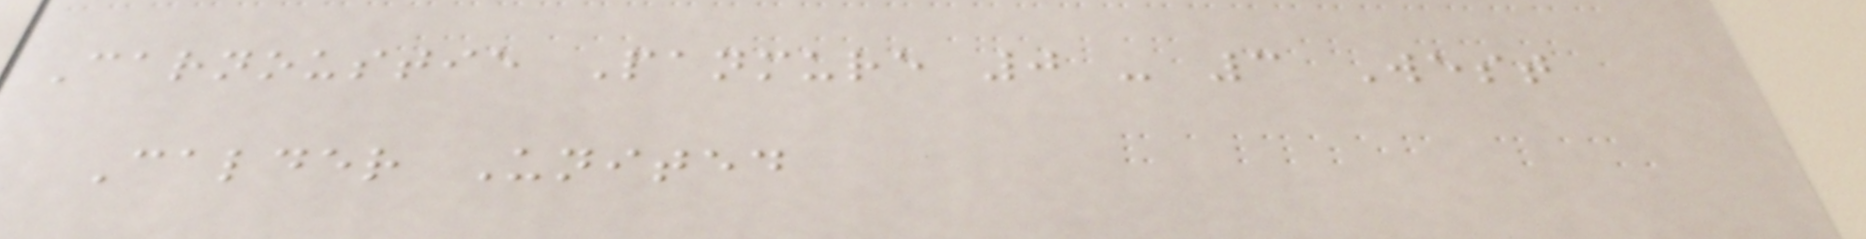Carnoustie Panmure 0 - 3 West
Calder United
